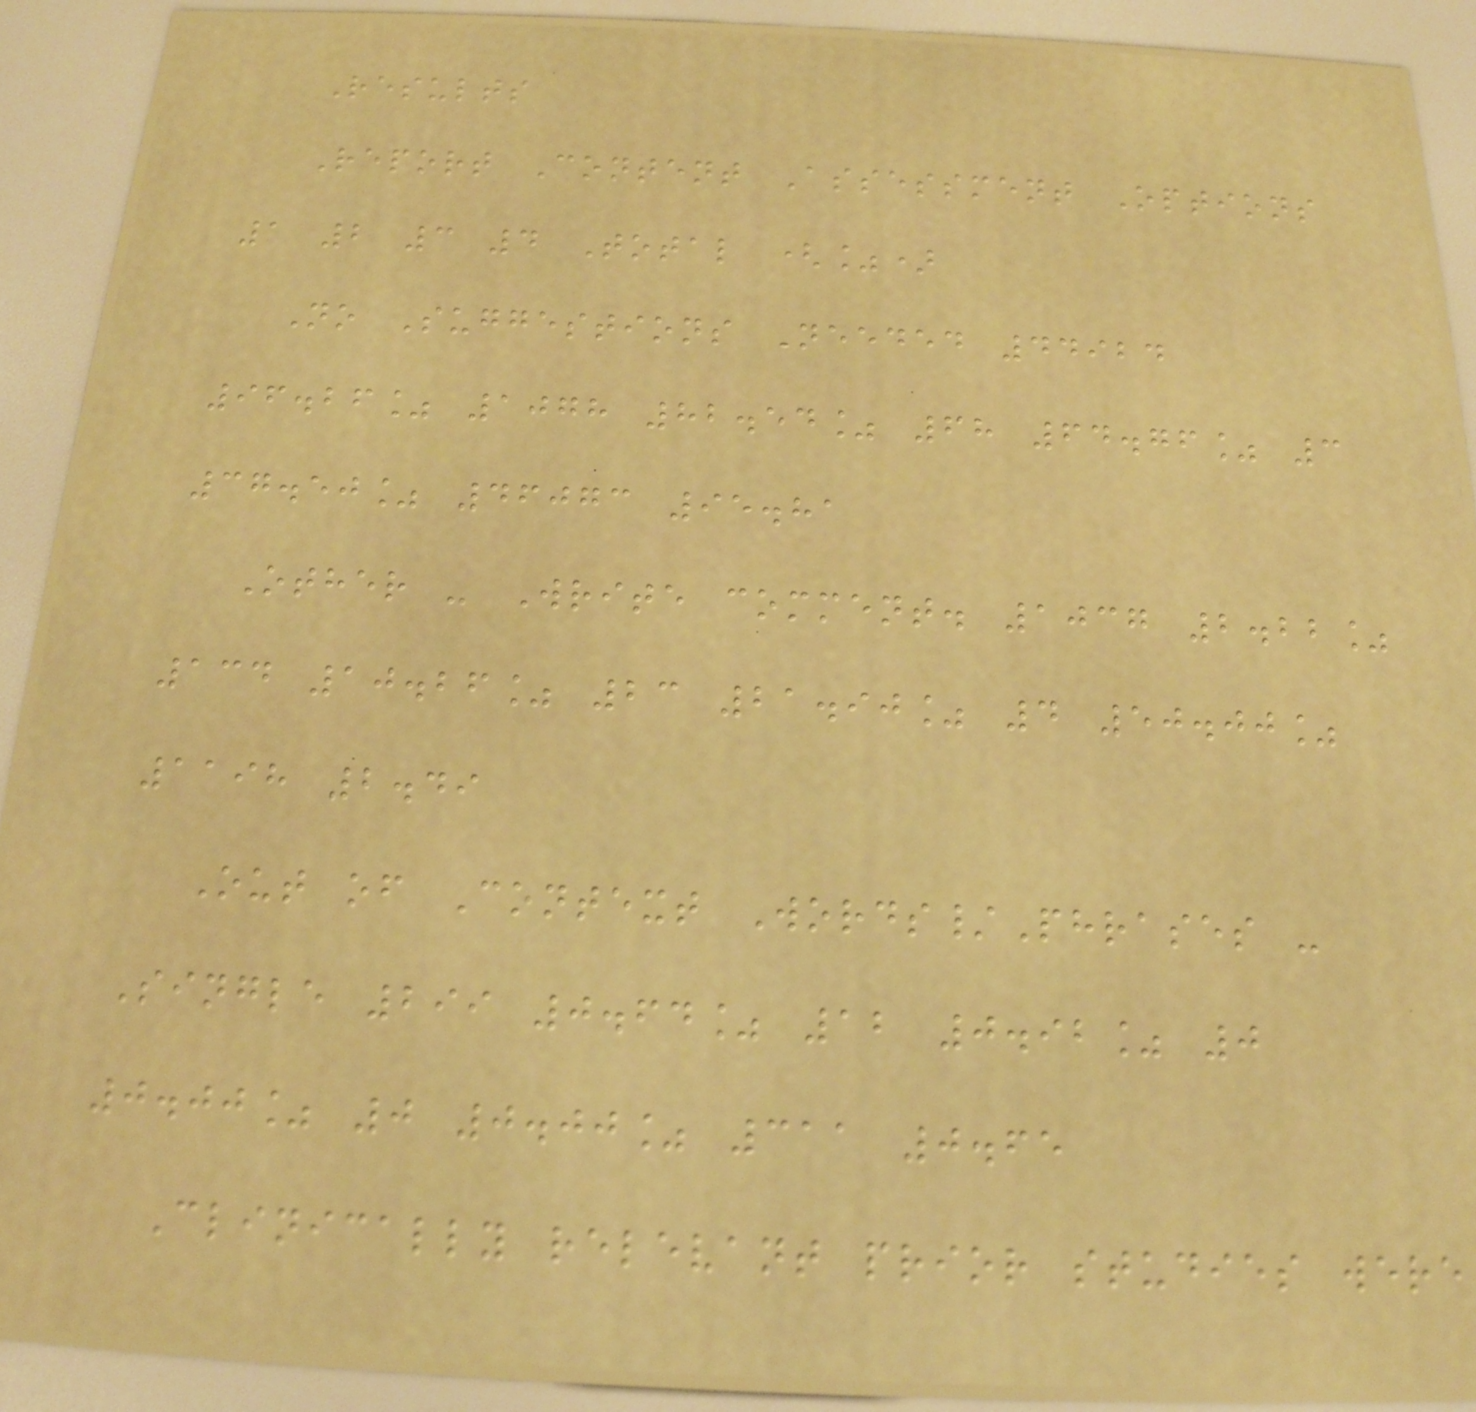Results
Report Content Assessment Options
1 2 3 4 Total (%)
No Suggestions Needed 44924
96.26% 1078 82.54% 68 64.76% 3
37.50% 46073 95.81
Other - Write comment. 1037 2.22%
134 10.26% 23 21.90% 4 50.00%
1198 2.49
Out of Context Words/Phrases -
Single 299 0.64% 12 0.92% 0
0.00% 0 0.00% 311 0.65
Clinically relevant prior studies were
